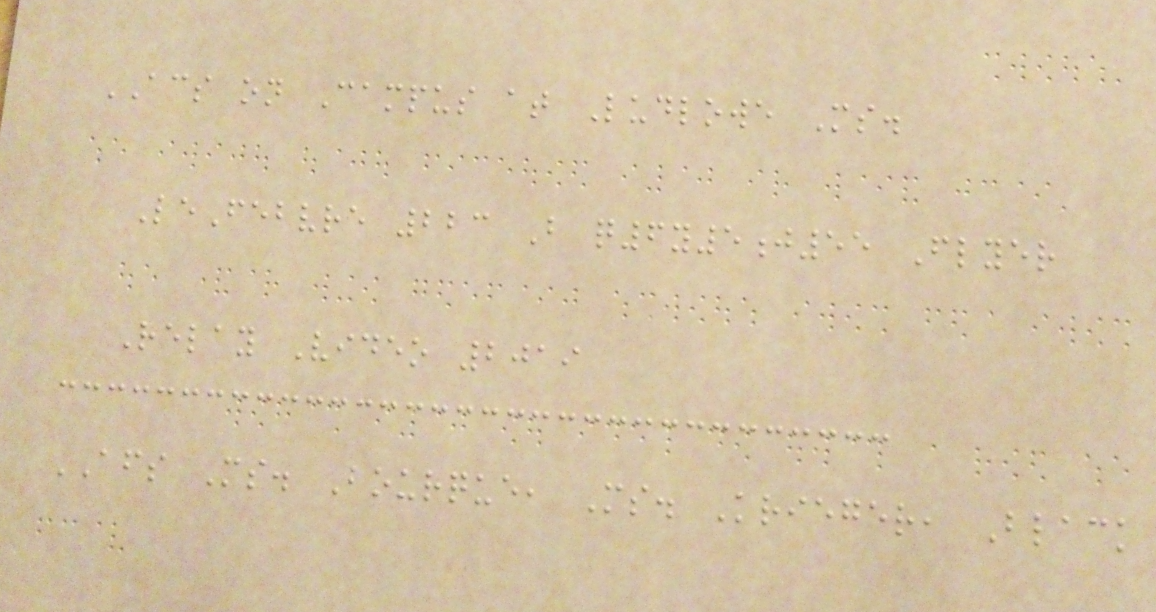ACS on Campus at Ludlowe Ms.
LeFebvre 223 B q6y5j55 Flyer
Relay Video 2019
AFS Ms. Bourque, Ms. Krieger, Black
